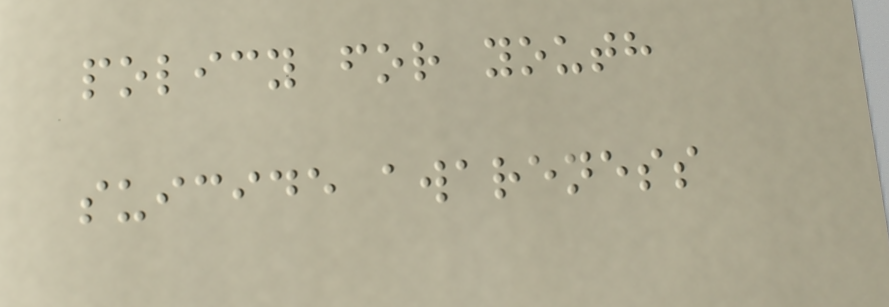policy for youth
suicide awareness
